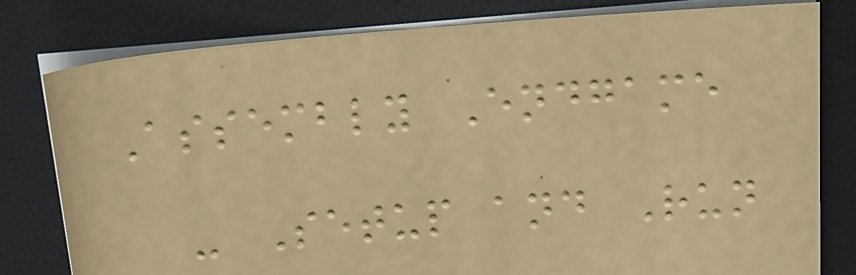Assembly Endgame
- Setup and Run
